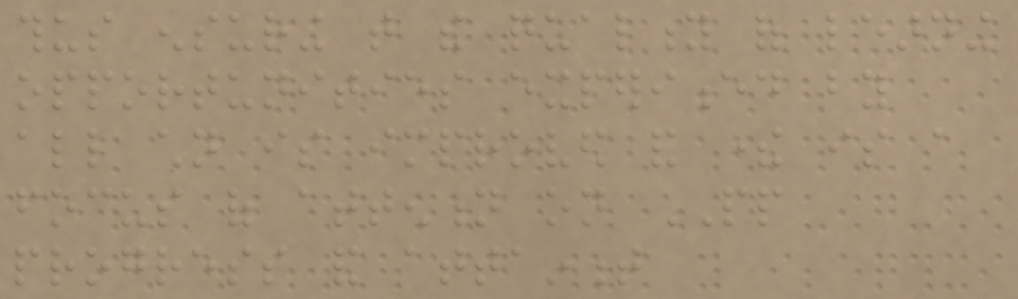thus ensuring that the quality of learning
opportunities experienced by
all children is improved and there is a
focus of attention on PP
progress and attainment
